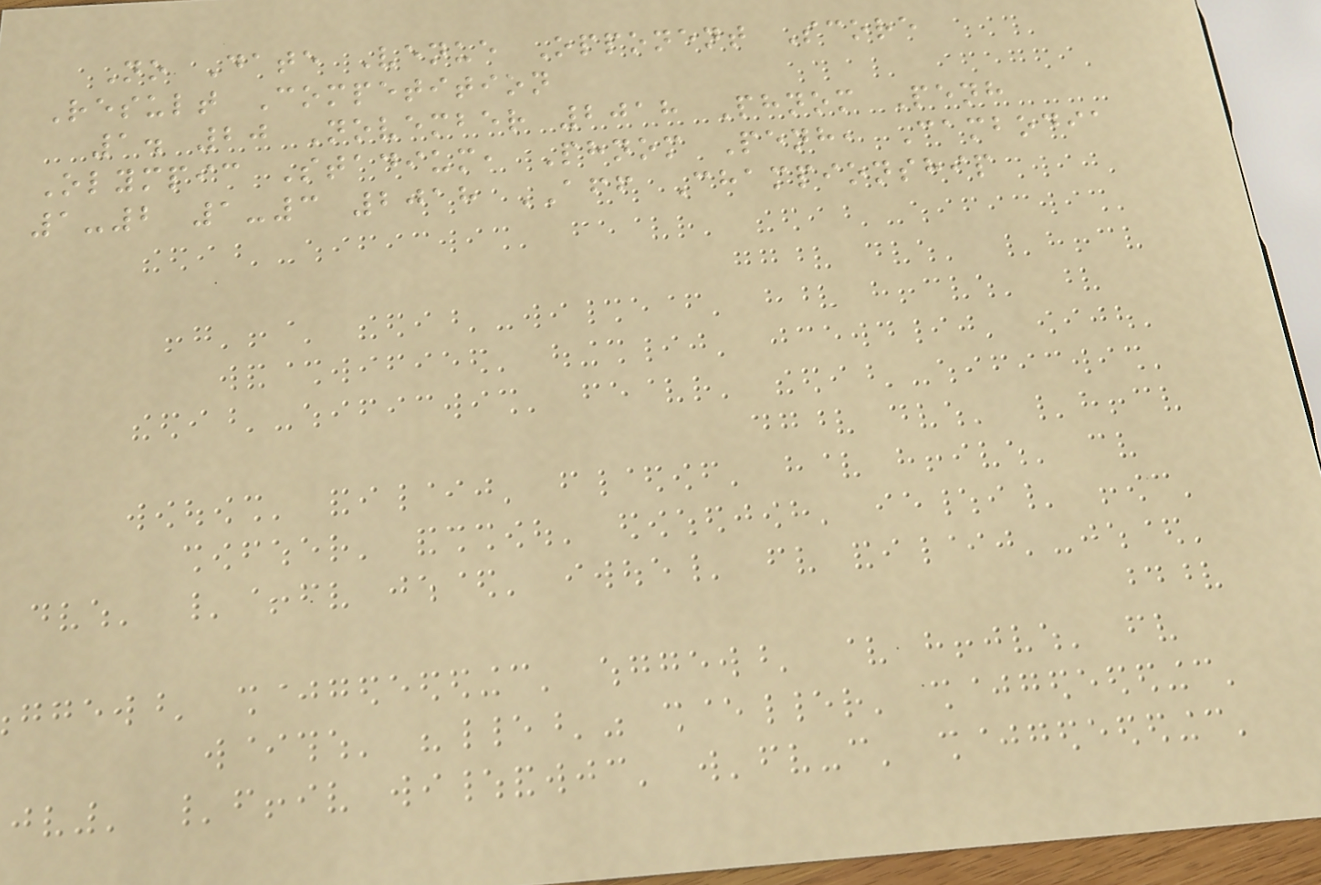No Date Venue Opponent Score
Result Competition
1. 20 November 2018 Phnom Penh
Olympic Stadium, Phnom Penh, Cambodia
1-2 1-3 2018 AFF Championship
